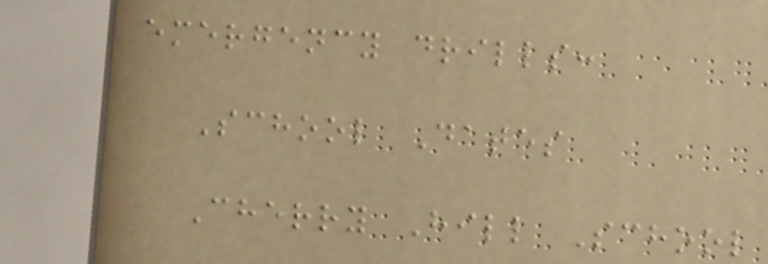emergency drills:
School Dates
Cherry Hill School
